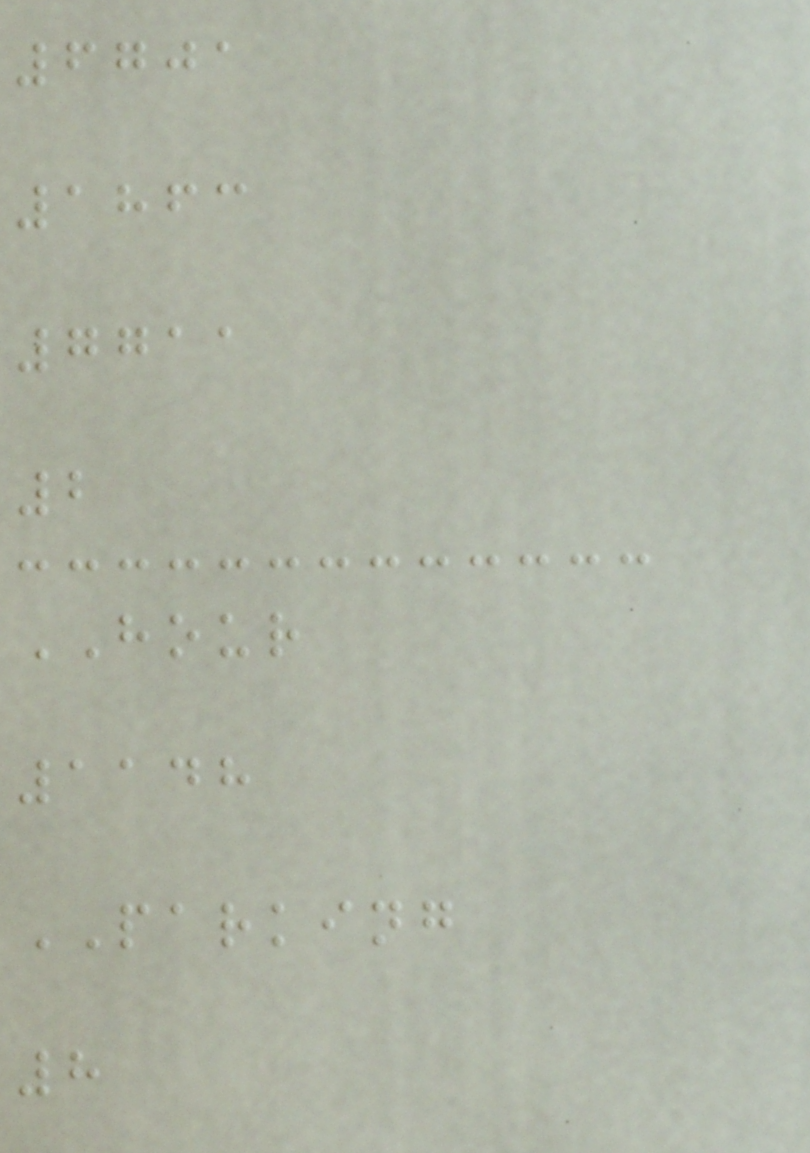6701
1863
7711
2
HOUR
1148
PARKING
8
